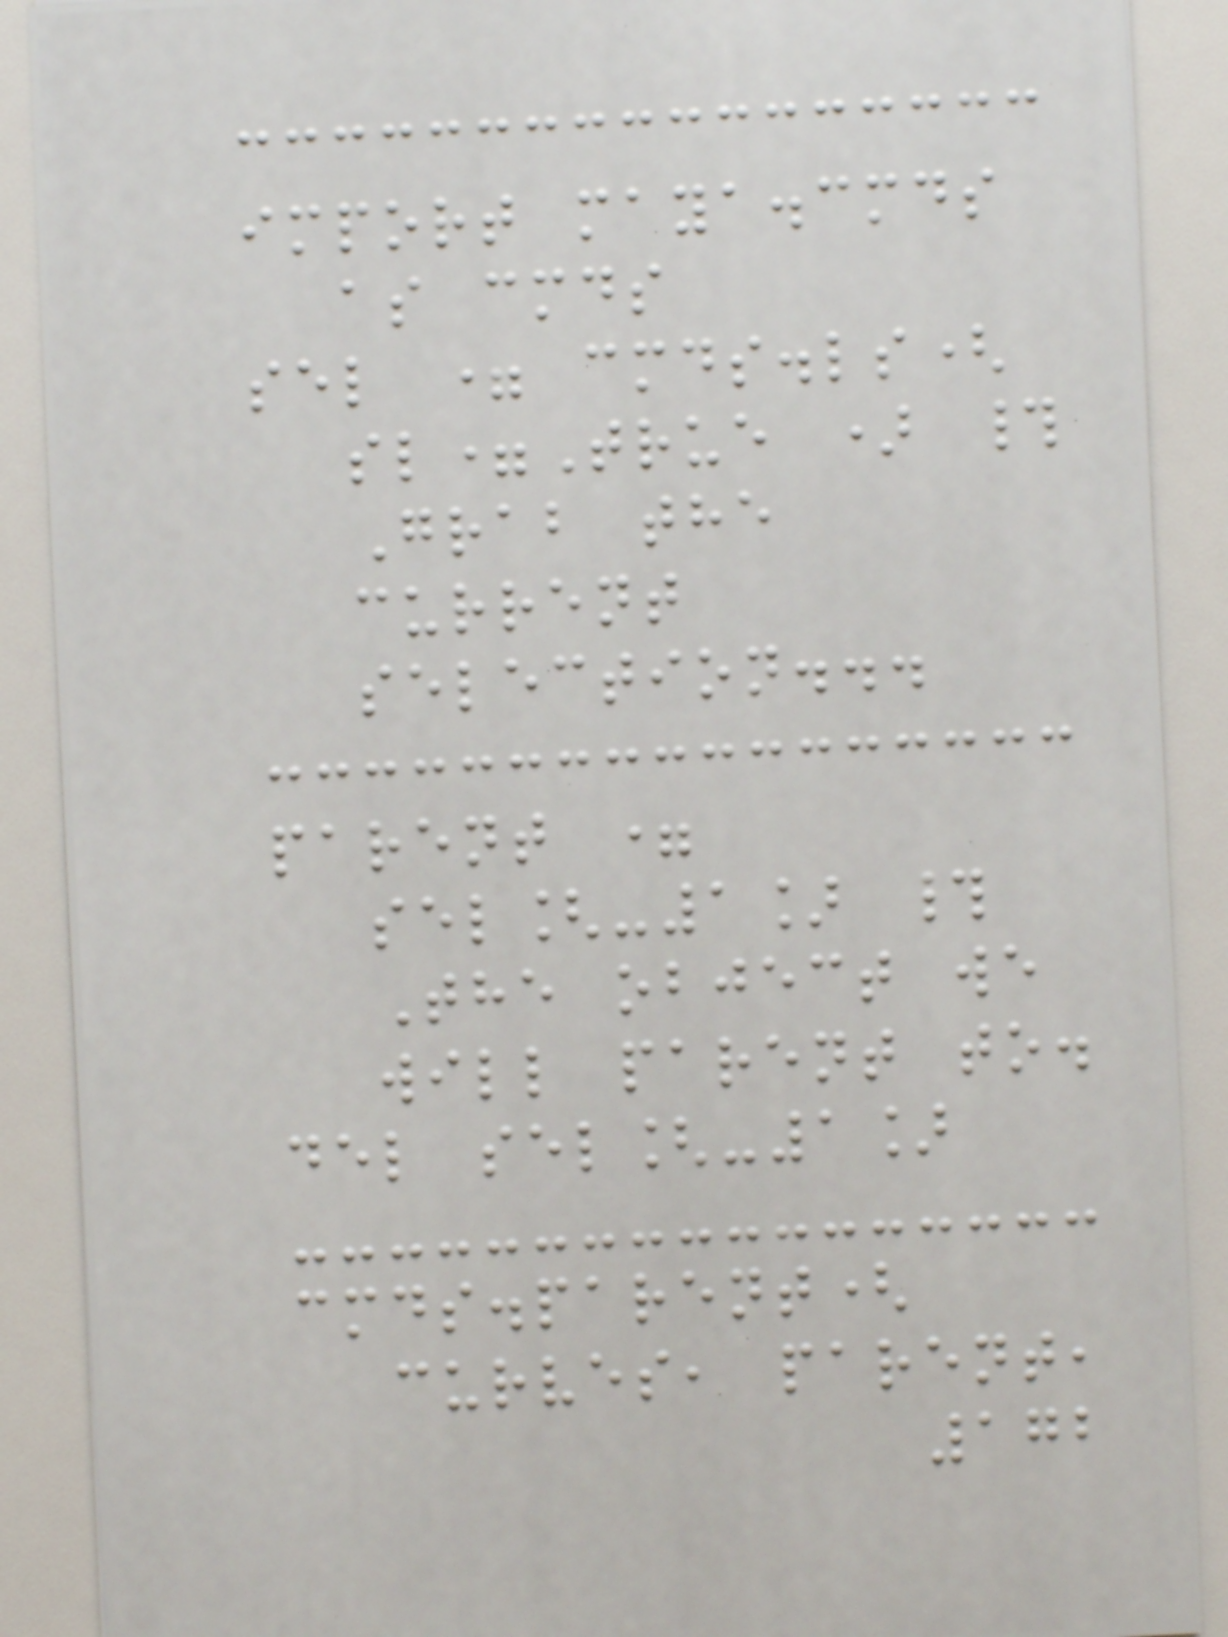import maya.cmds
as cmds
sel = cmds.ls(
sl=True ) #
Grab the
current
selection...
parent =
sel[-1] #
The object we
will parent to.
del sel[-1]
cmds.parent(
curves, parent,
172
